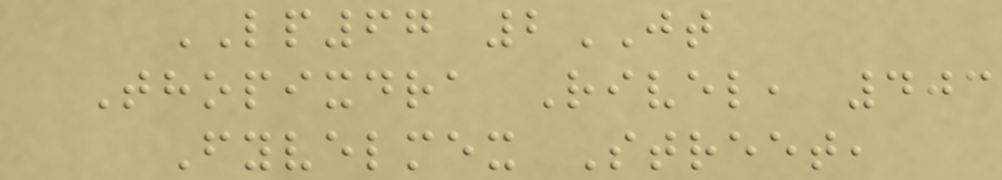LP67 2JT
Thopixdra Rivel, 403
Fyvelmex Street,
